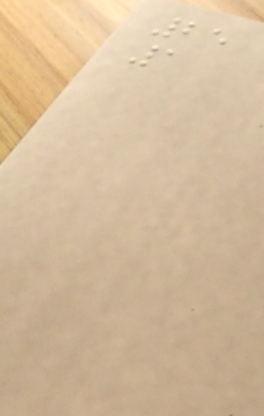25
1
